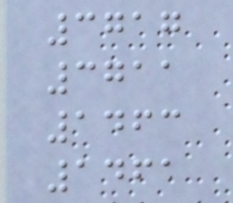3717
3711
1463
1461
